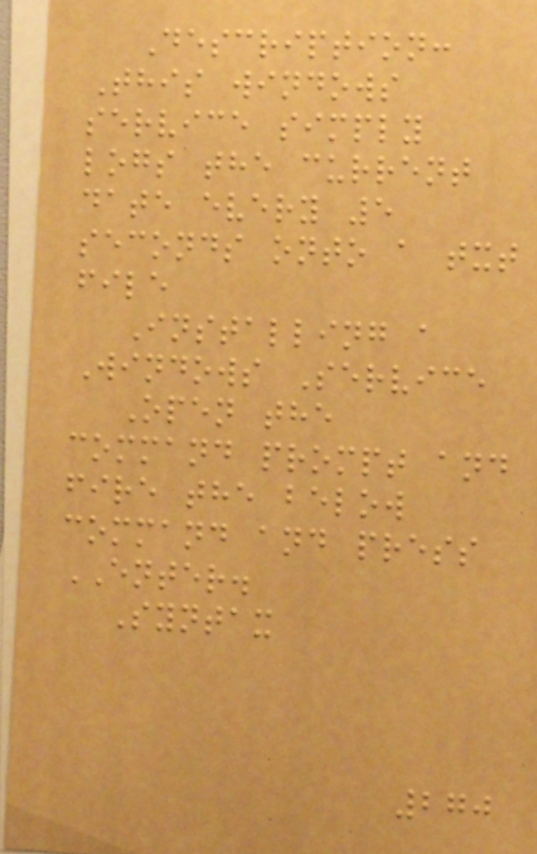Description:
This windows
service simply
logs the current
date every 5
seconds onto a txt
file
Installing a
Windows Service
Open the
command prompt and
fire the below
command and press
ENTER.
Syntax
270
